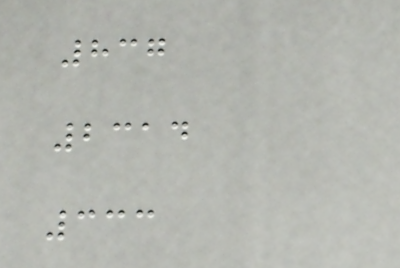837
2314
333
